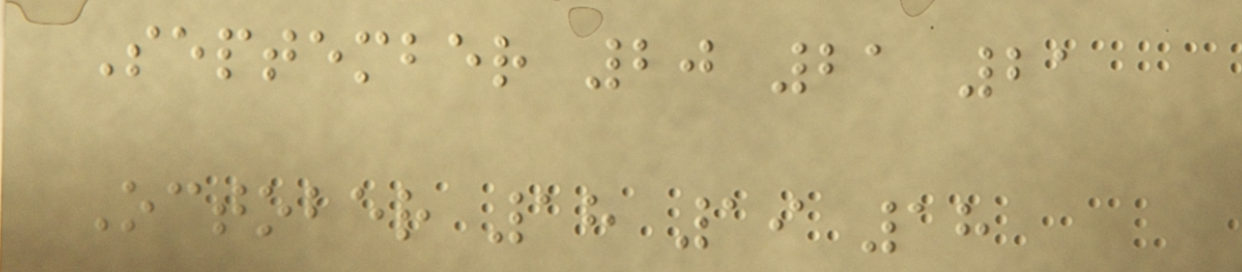September 20 21 21
October 18 19 18
